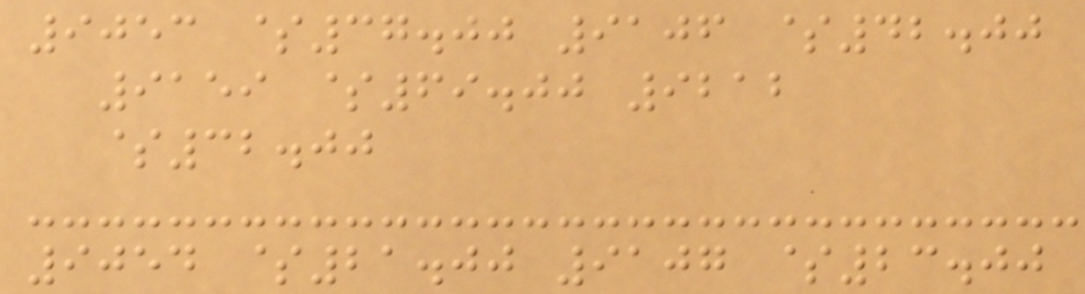9053 $37.00 9106 $42.00
9159 $69.00 9212
$32.00
9054 $21.00 9107 $23.00
